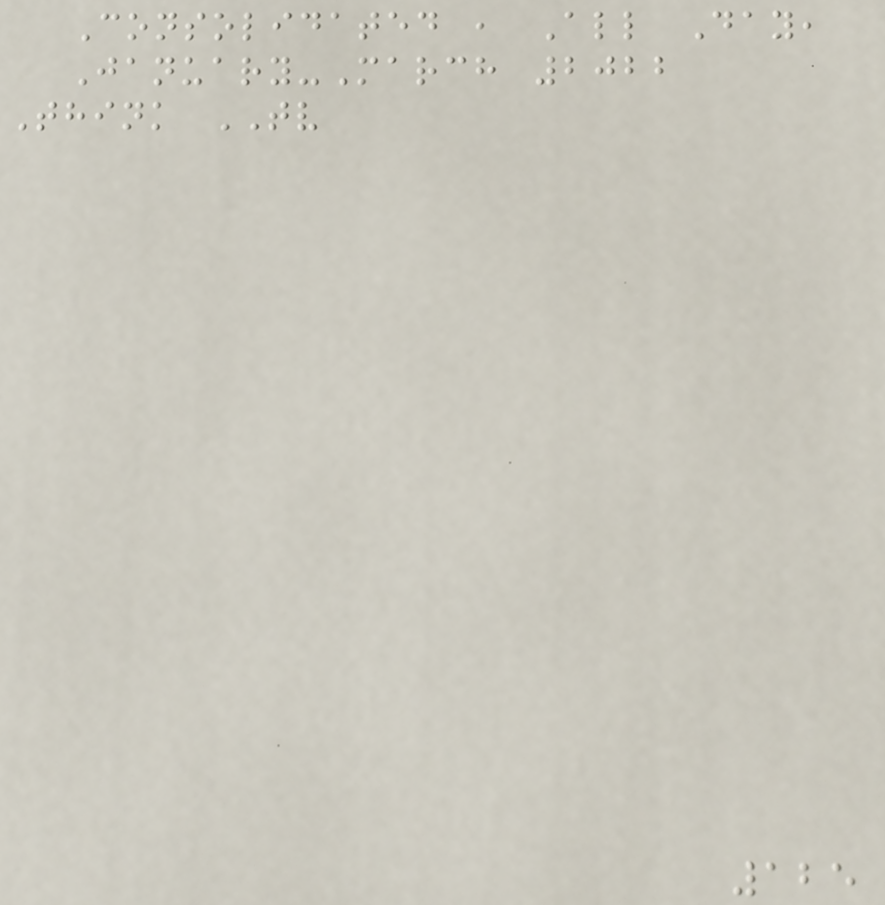Consolidated , All Day,
January-March 2022
Think TV
125
